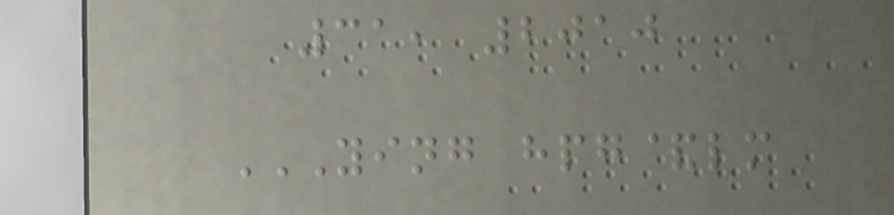31, 2010
YING HPG&LM
